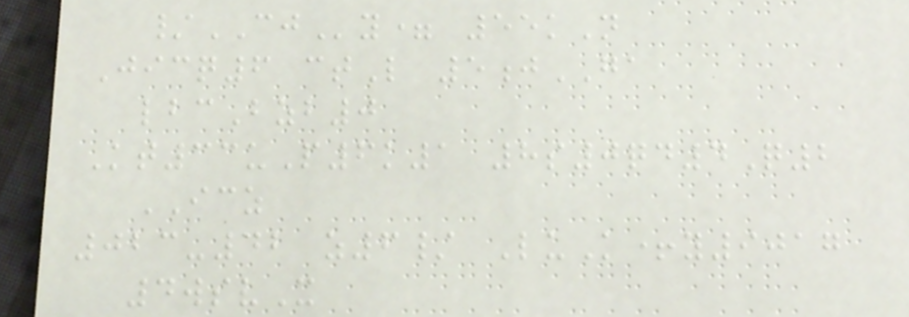/CJy= 55kN
Jicq6 ctL 5jGA
lbcBzb0
Kt33uP6k1 8s0qd4Q2
ICZ
023-42 z6/ LuK+y9017
4wsvX
